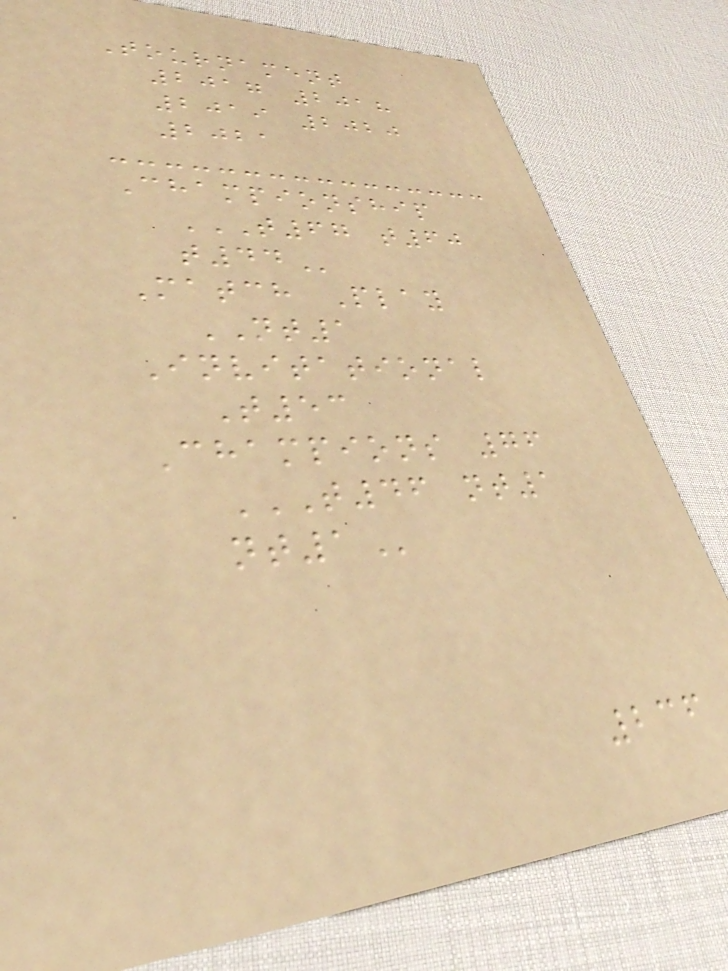Tournament
2017 2018
2019 2020
2021
Championship
T67 T60
T44
Match Play
NT1
Invitational
T53
Champions 76
T46 NT1
NT1
236
